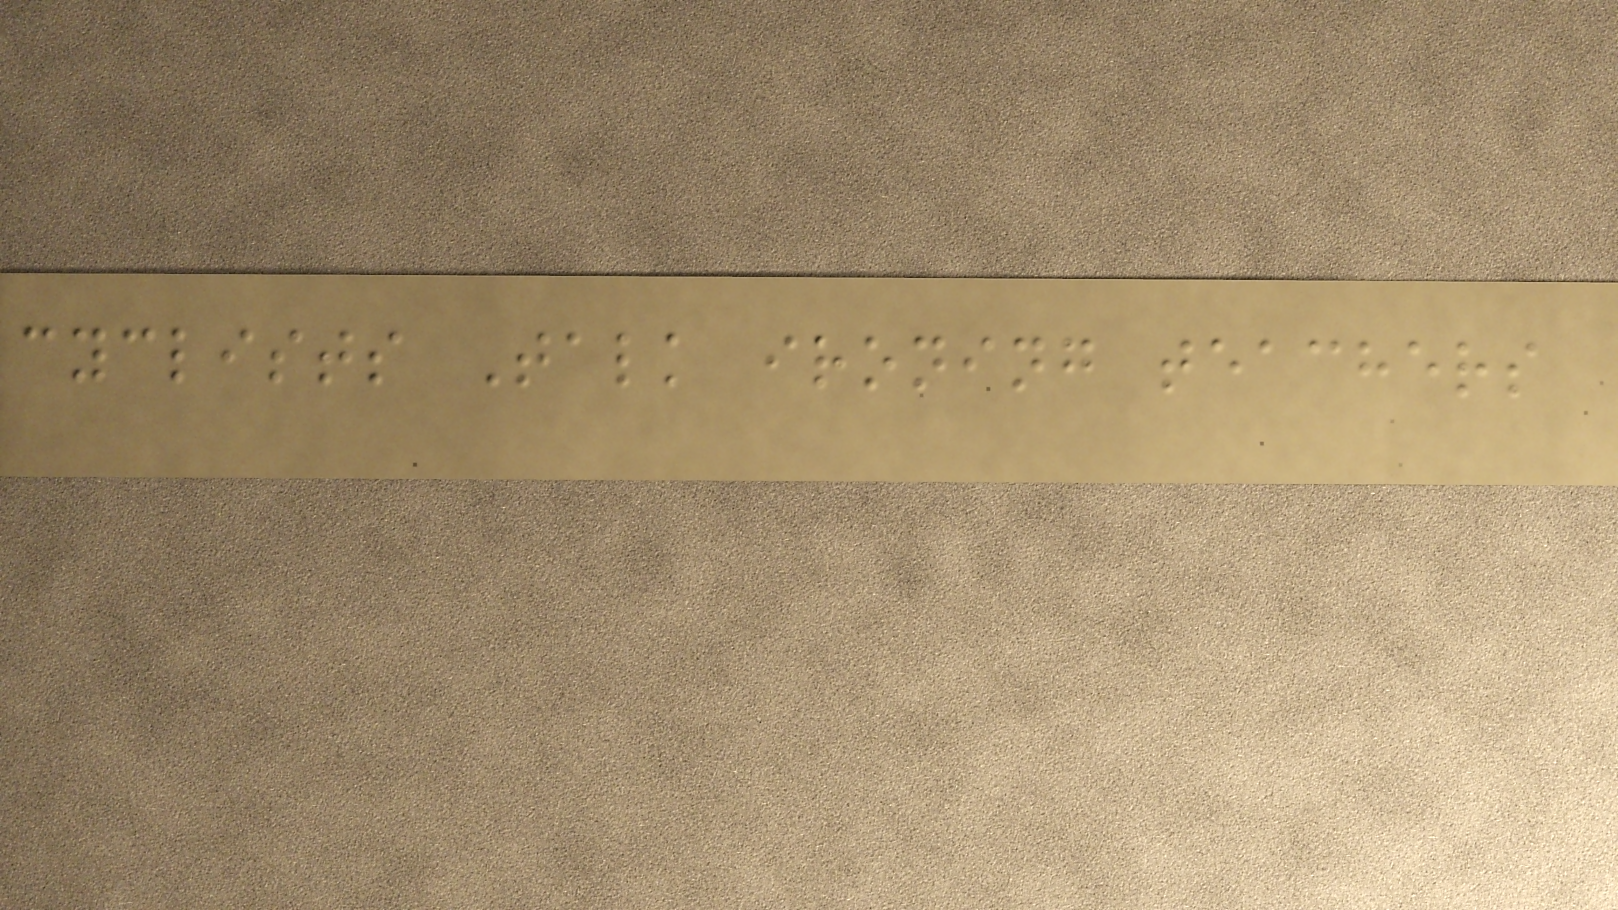cyclists Talk ironing teachers
